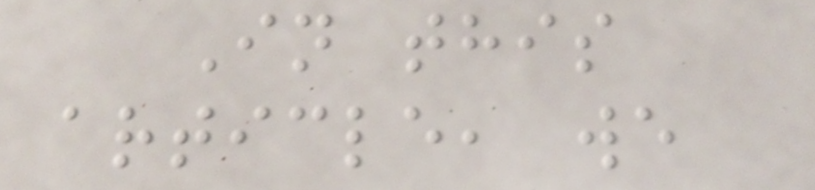In this
article, we
